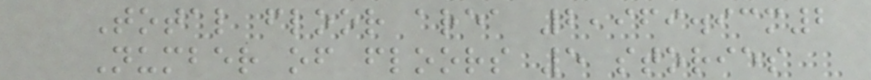Total floor area 2,969.93m2
Number of floors 5 stories
